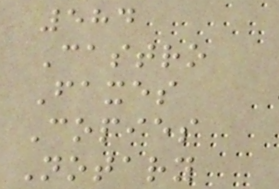584
Castro
Faxes
Copies
Notary
